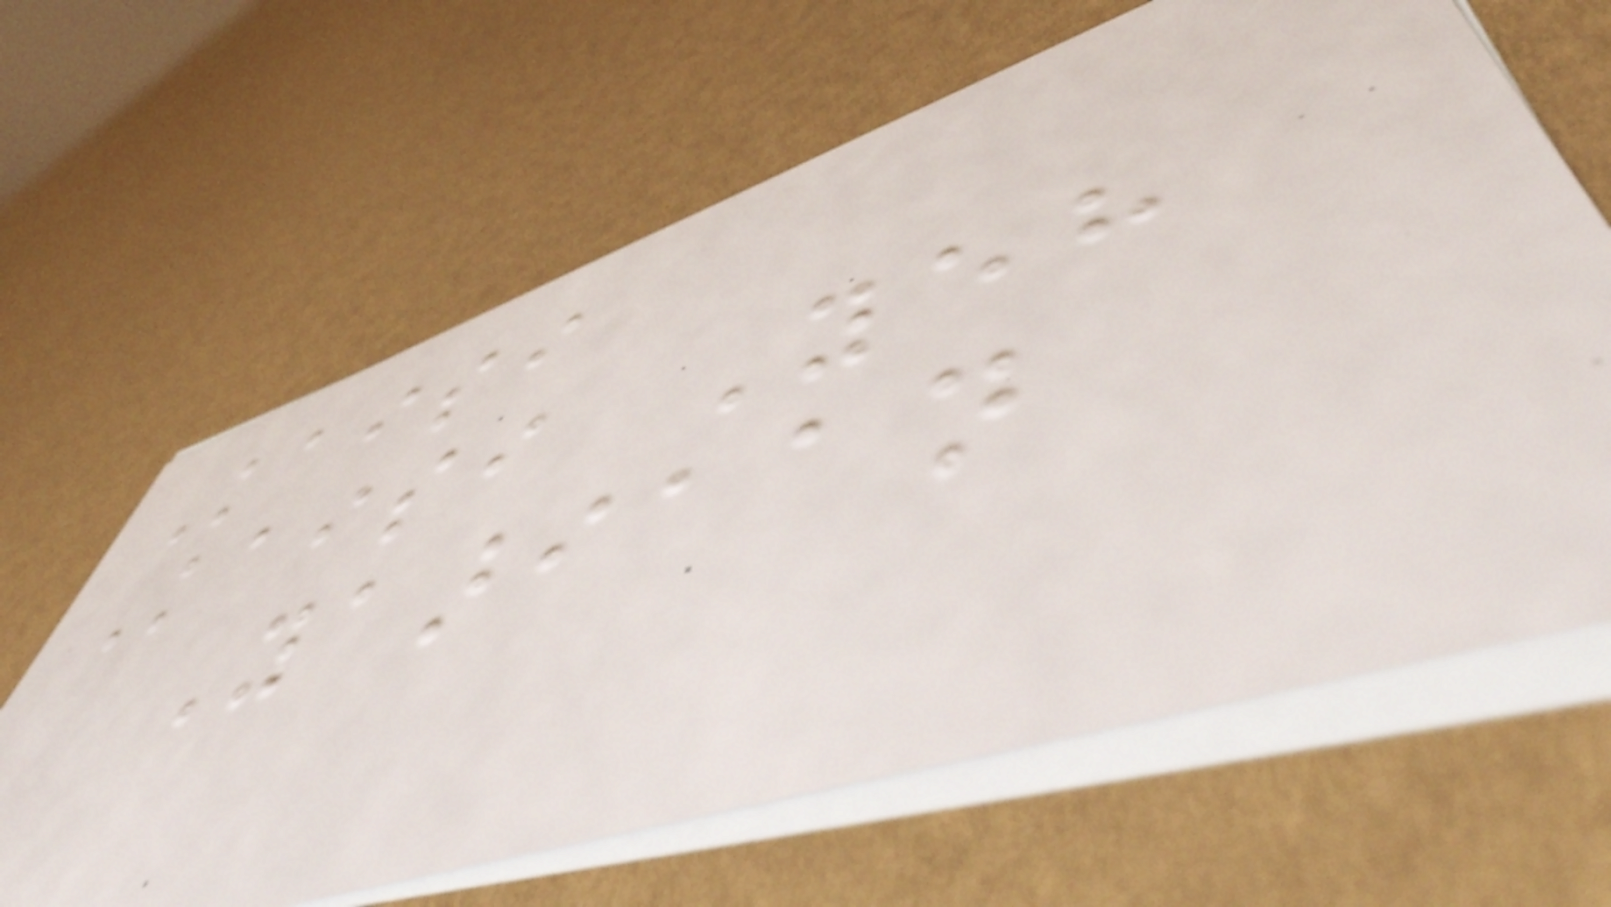Kaisi
Kaisi Yeh
Yaariaan
